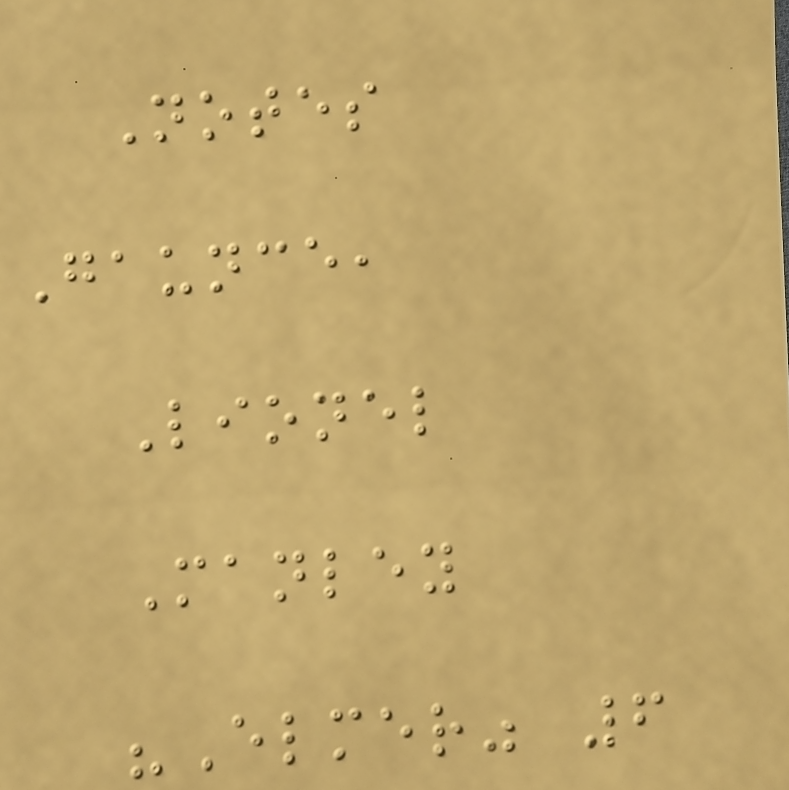Notes
Gaunce,
Lionel
Manley
"Elmer" 6
